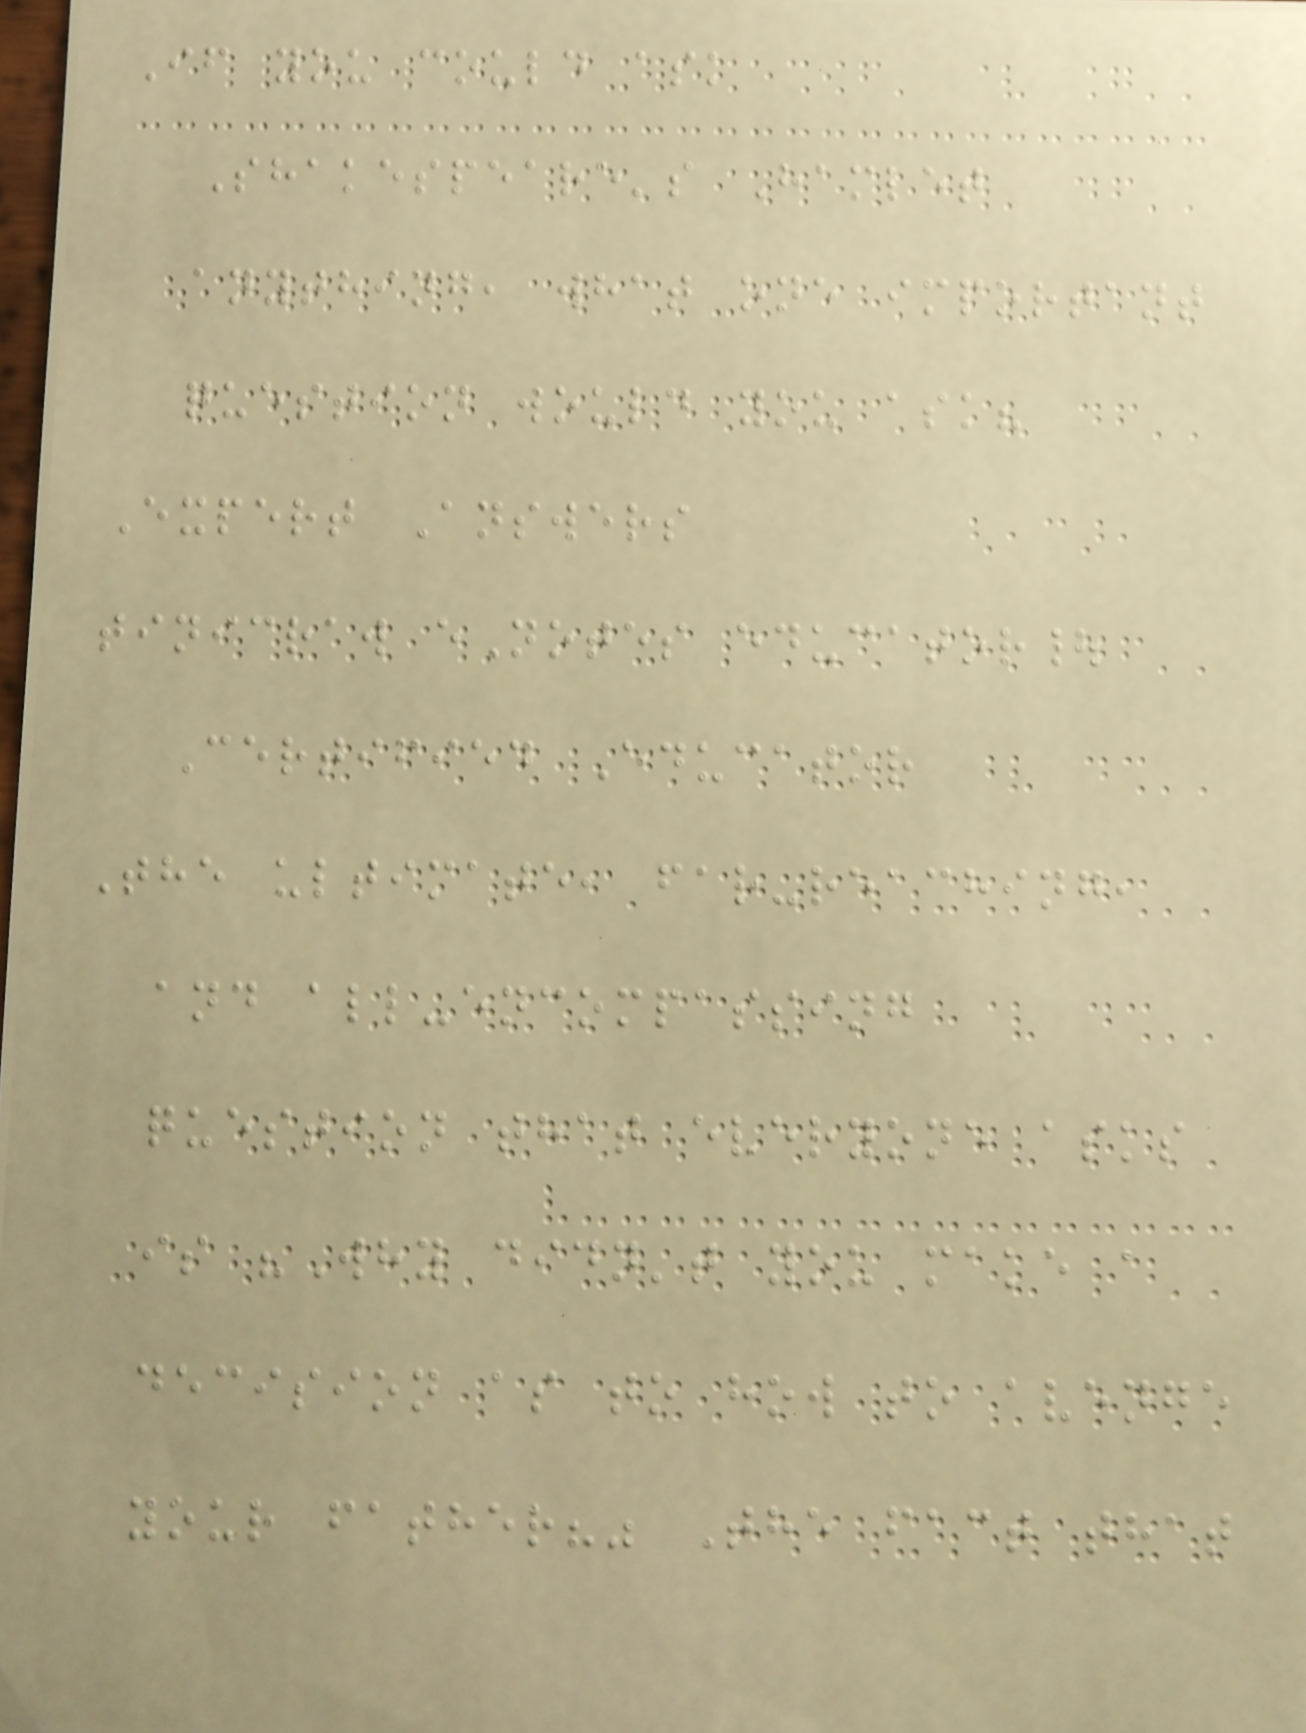If you could ask
Shakespeare's Hamlet
anything, what one important
question would you ask?
Expert Answers
tinicraw eNotes educator|
Certified Educator
The ultimate, far-reaching,
and all-encompassing
question that everyone asks
is "Why didn't you make a
decision as to how to avenge
your father?" The fact that
